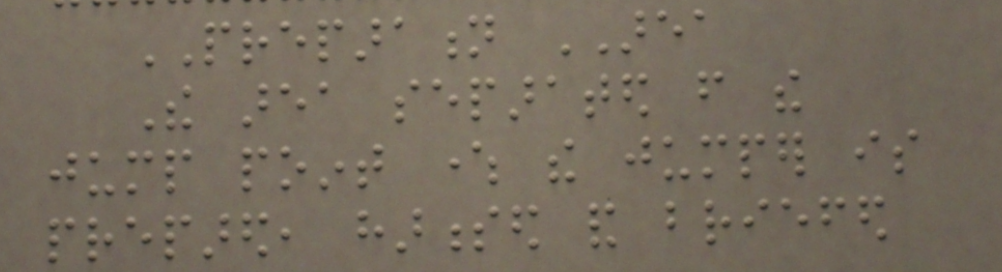PREPARATION AREA
The area separated from the
jump point where the jumper is
prepared, harnessed and briefed
